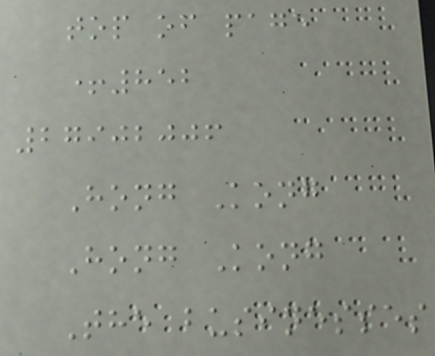top of page
+852
27902006
Hong Kong
Hong Kong
The businesses
